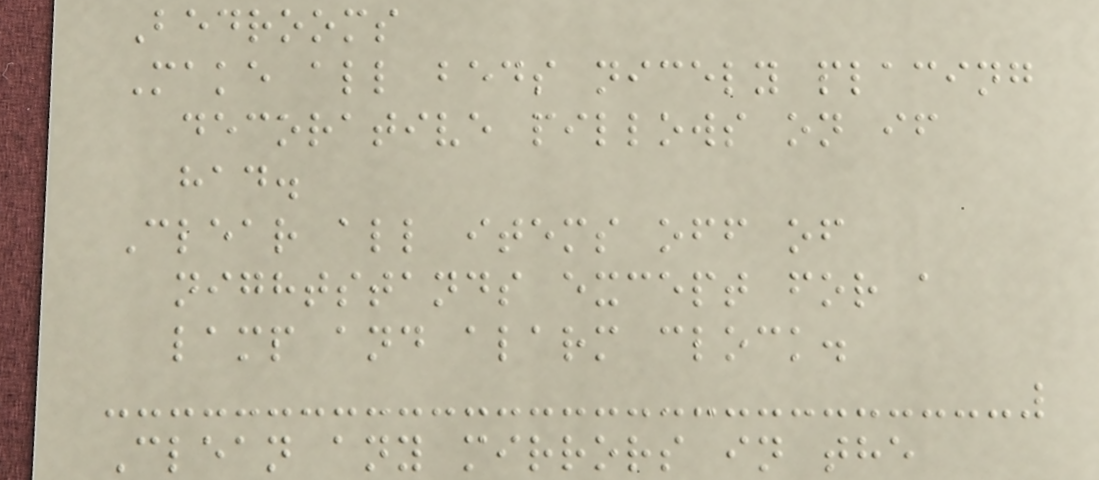Bedrooms
Make all beds nicely placing
decorative pillows on if
had.
Clear all items off of
nightstands except for a
lamp and alarm clock.
Clean any mirrors in the
